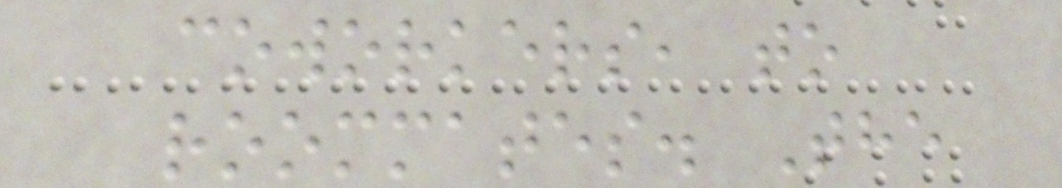coworkers, to
roommates. The
